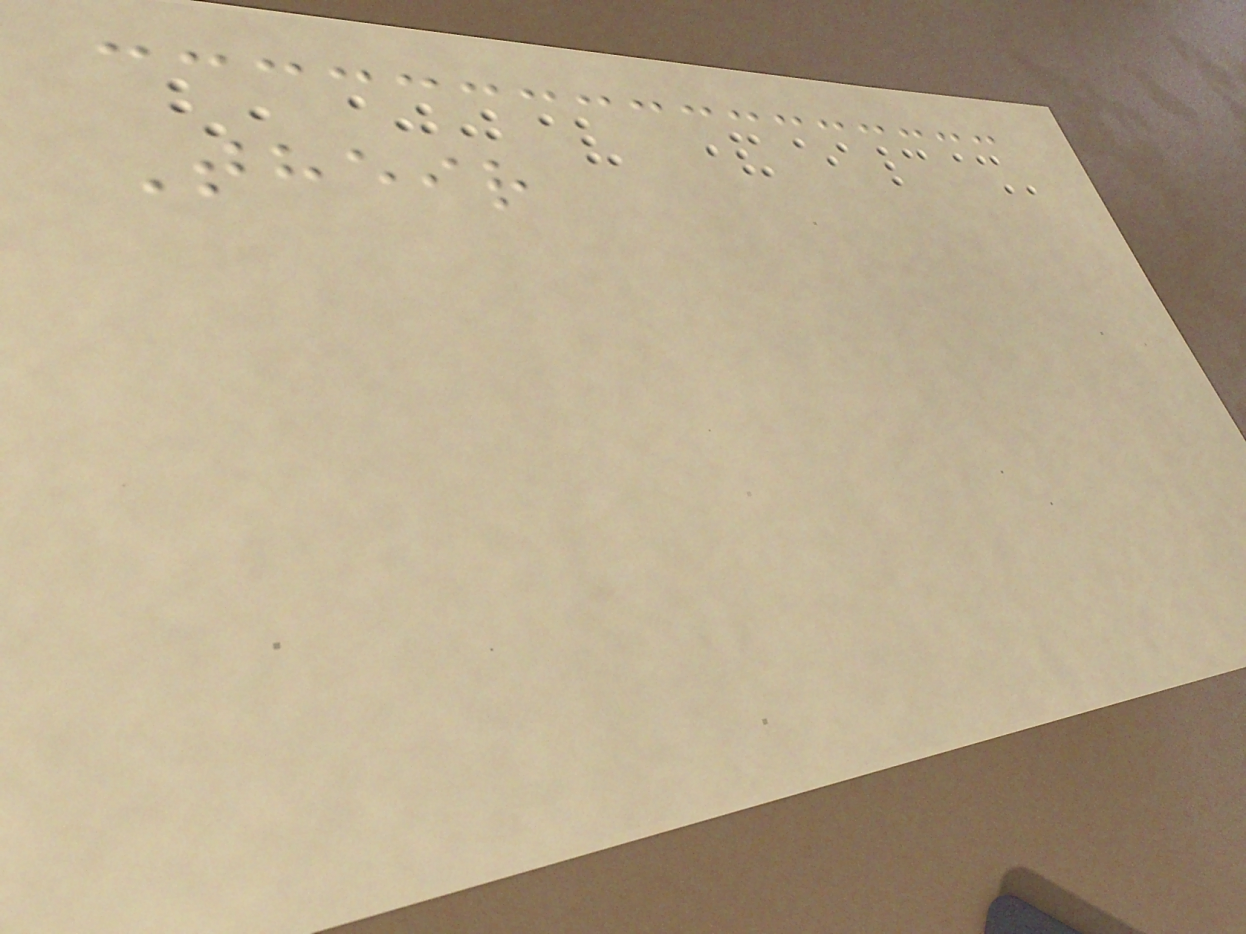Their
